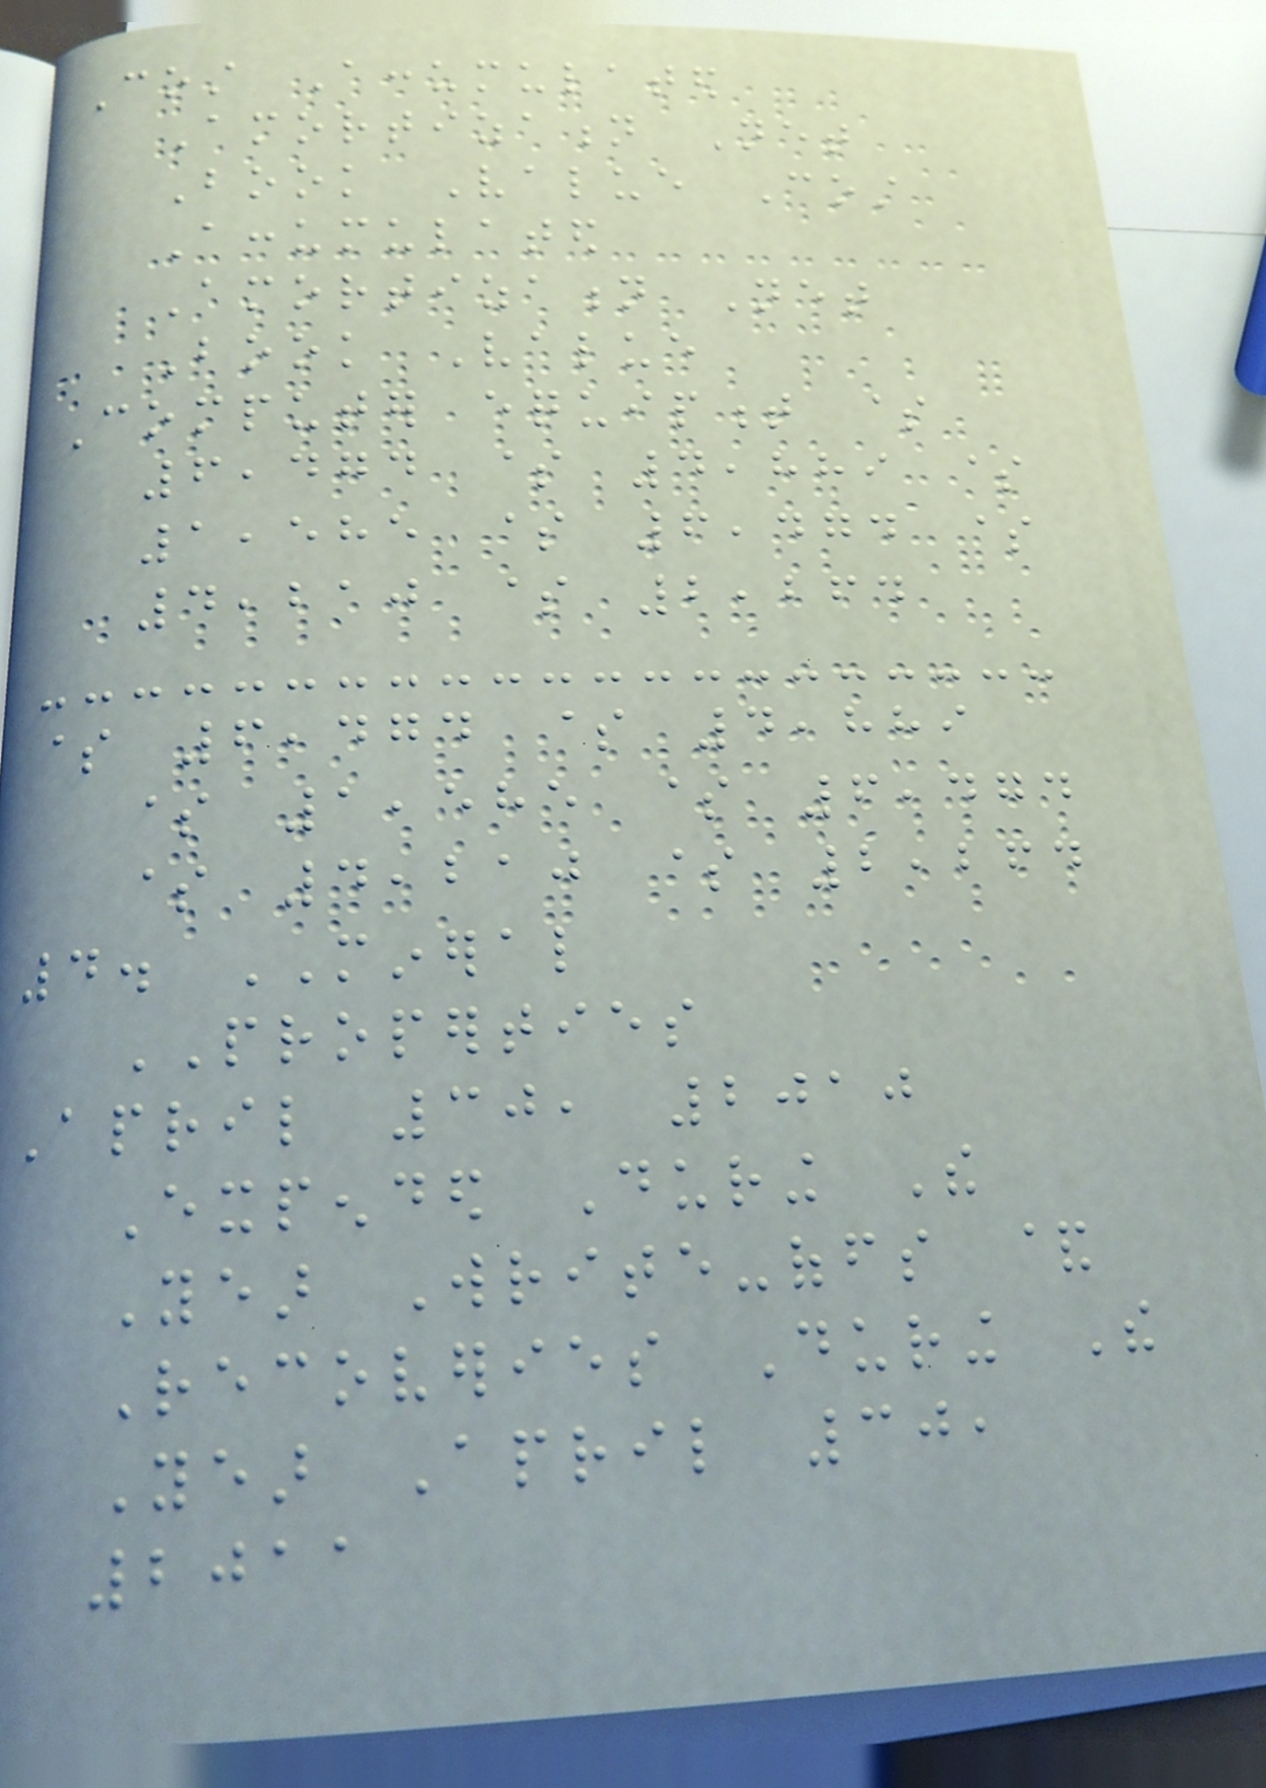Cost Accumulated
Amortization Net
Book Value Cost
Accumulated
Amortization Net
Book Value
Computer equipment $
6,474 $ 4,889 $
1,585 $ 6,474 $
4,210 $ 2,264
$ 6,474 $ 4,889
$ 1,585 $ 6,474
$ 4,210 $ 2,264
4. MINERAL
PROPERTIES
April 30, 2010
Expended During The
Year Write-offs &
Recoveries During The
Year April 30,
2011
